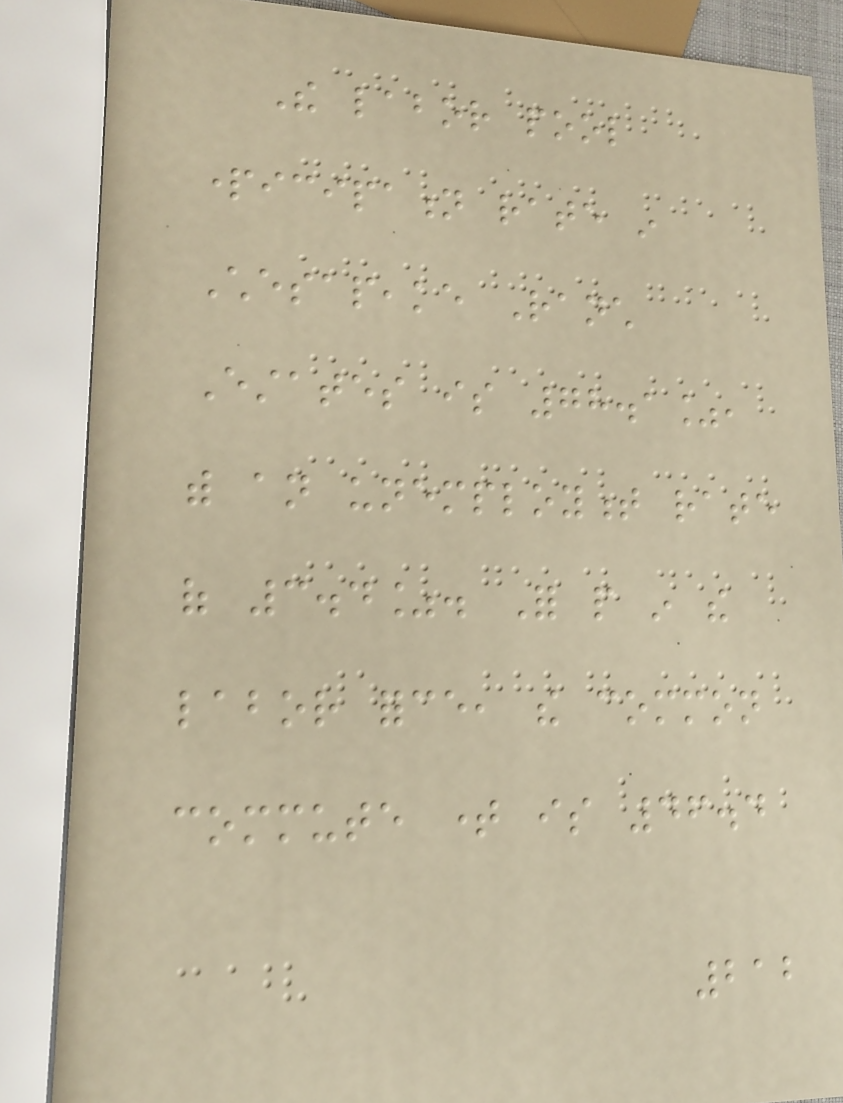The labor pool
participation rate in
Chesapeake Ranch
Estates is 78.1%,
with an unemployment rate
of 3.4%. For people in the
labor force, the common
commute time is 46.4
212
